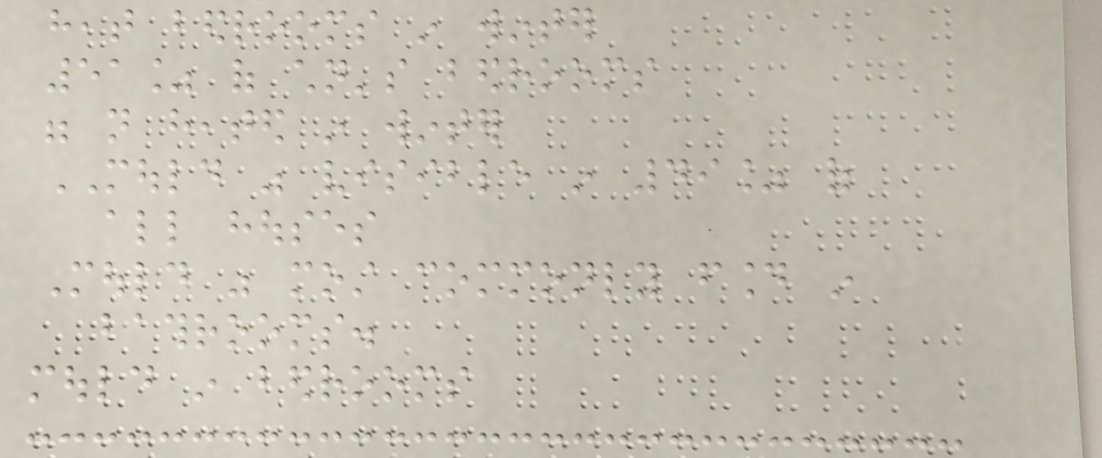heat bedrooms in winter
51% of children's bedrooms
were not heated in winter
MOULD was visible in 49% of
all houses
Mould was most commonly found in
bathrooms.
mould in bedrooms
